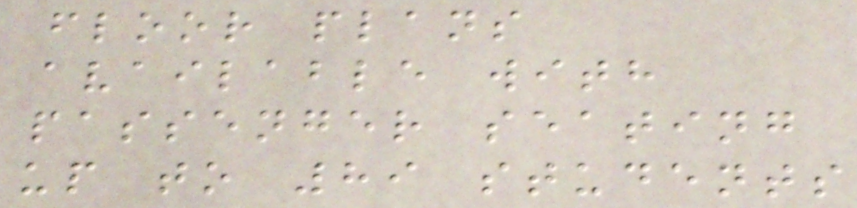floor plans
available with
passenger seating
up to 89 students
